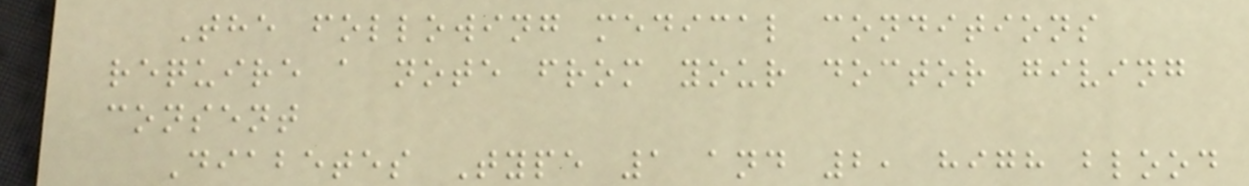The following medical conditions
require a note from your doctor giving
consent
Diabetes Type 1 and 2, high blood
